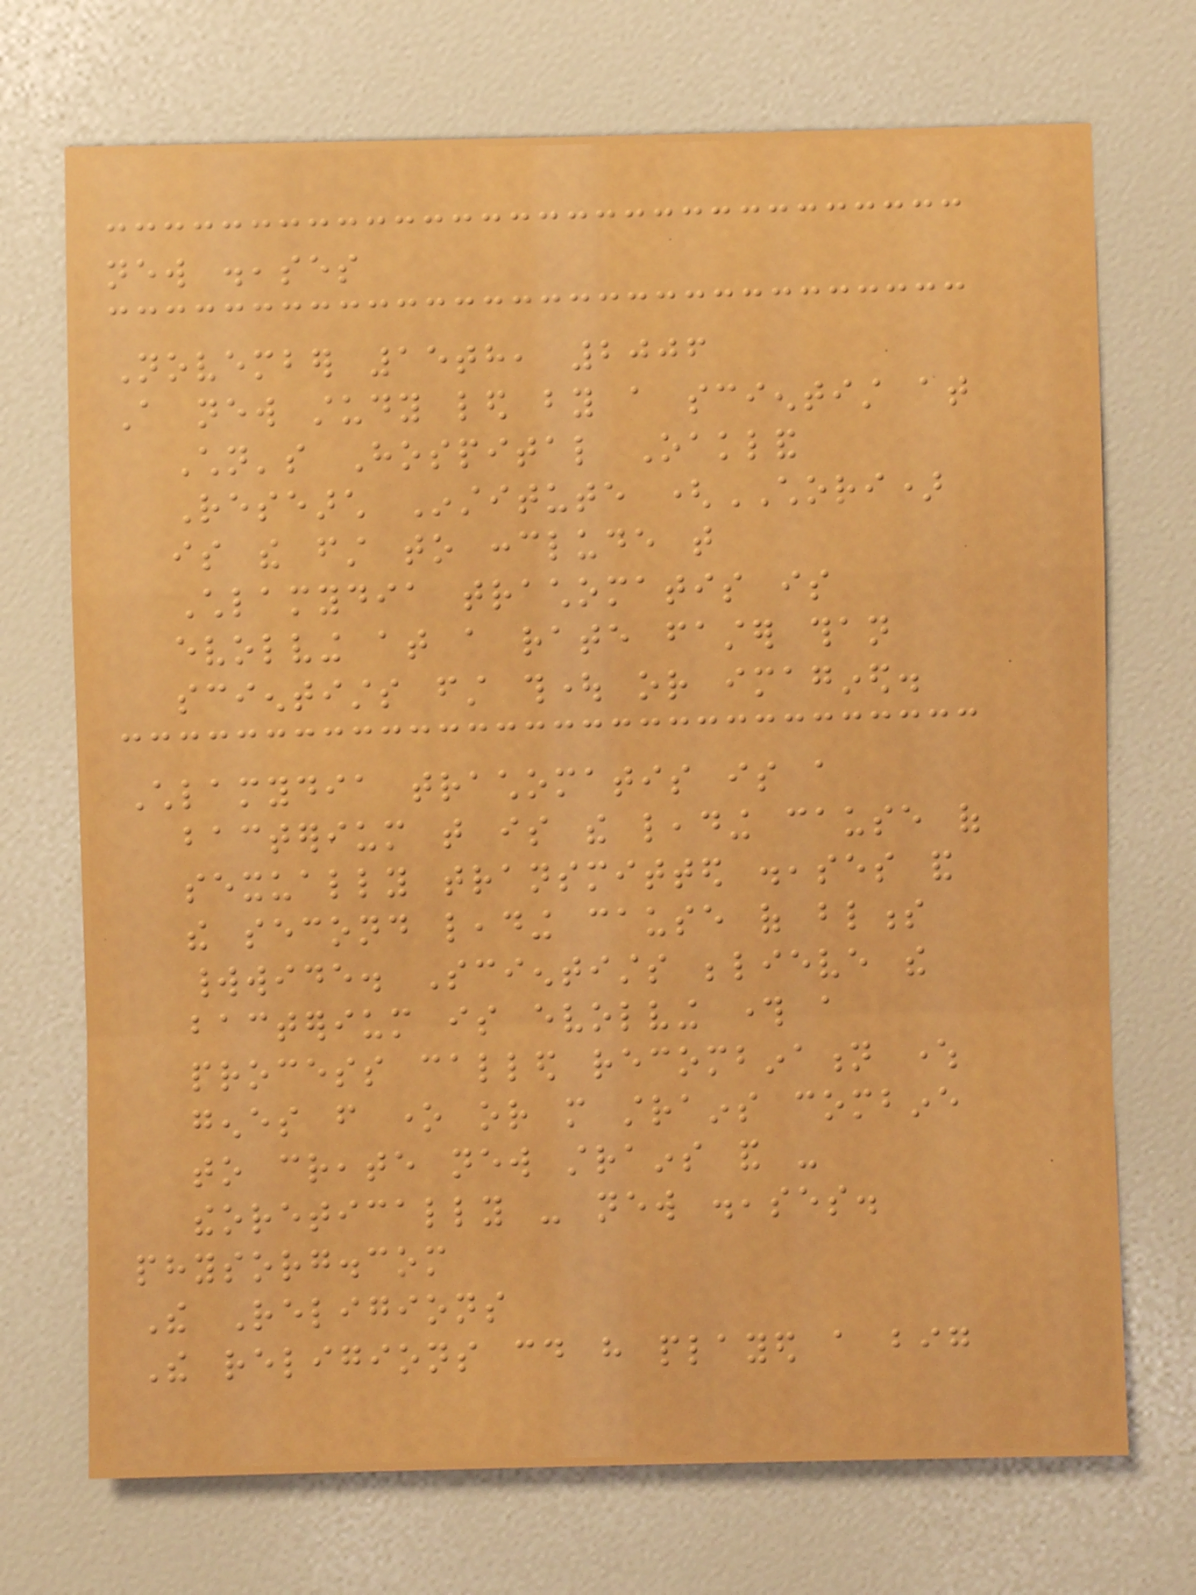new diseases
November 15th, 2006
A new study led by a scientist at
Children's Hospital Oakland
Research Institute (CHORI)
is the first to conclude that
Chlamydia trachomatis is
evolving at a rate faster than
scientists first thought or imagined.
Chlamydia trachomatis is a
bacterium that is the leading cause of
sexually transmitted diseases and
the second leading cause of blindness
worldwide. Scientists believe the
bacterium is evolving through a
process called recombination where
genes from one or more strains combine
to create new strains and -
theoretically - new diseases.
physorg.com
The Religions
The religions could have played a big
